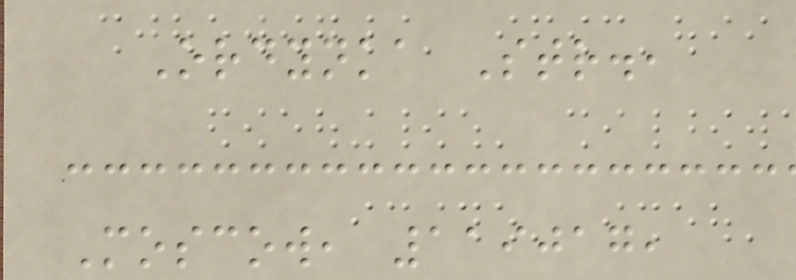Ordynka Str.,
Moscow, 119017,
